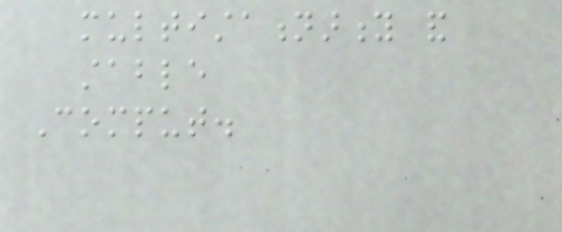multistationarity and
stable
Comput.
